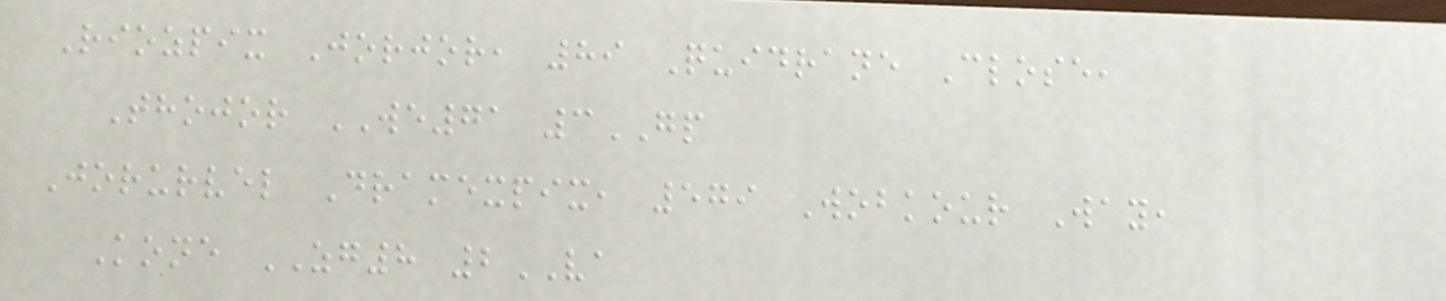Riozpix Jorjor, 89 Quidrane Close,
Thojor WE71 3GP
Jorurvel Dramexpix, 579 Wobkour Way,
Kone ZG8 2VA
